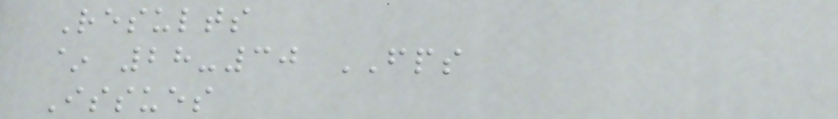Results
~ 28-30 FPS
Issues
